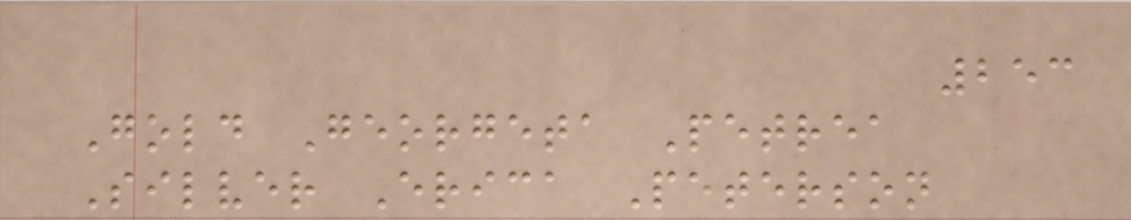253
Gold Georgeta Petrea
Silver Erica Peterson
